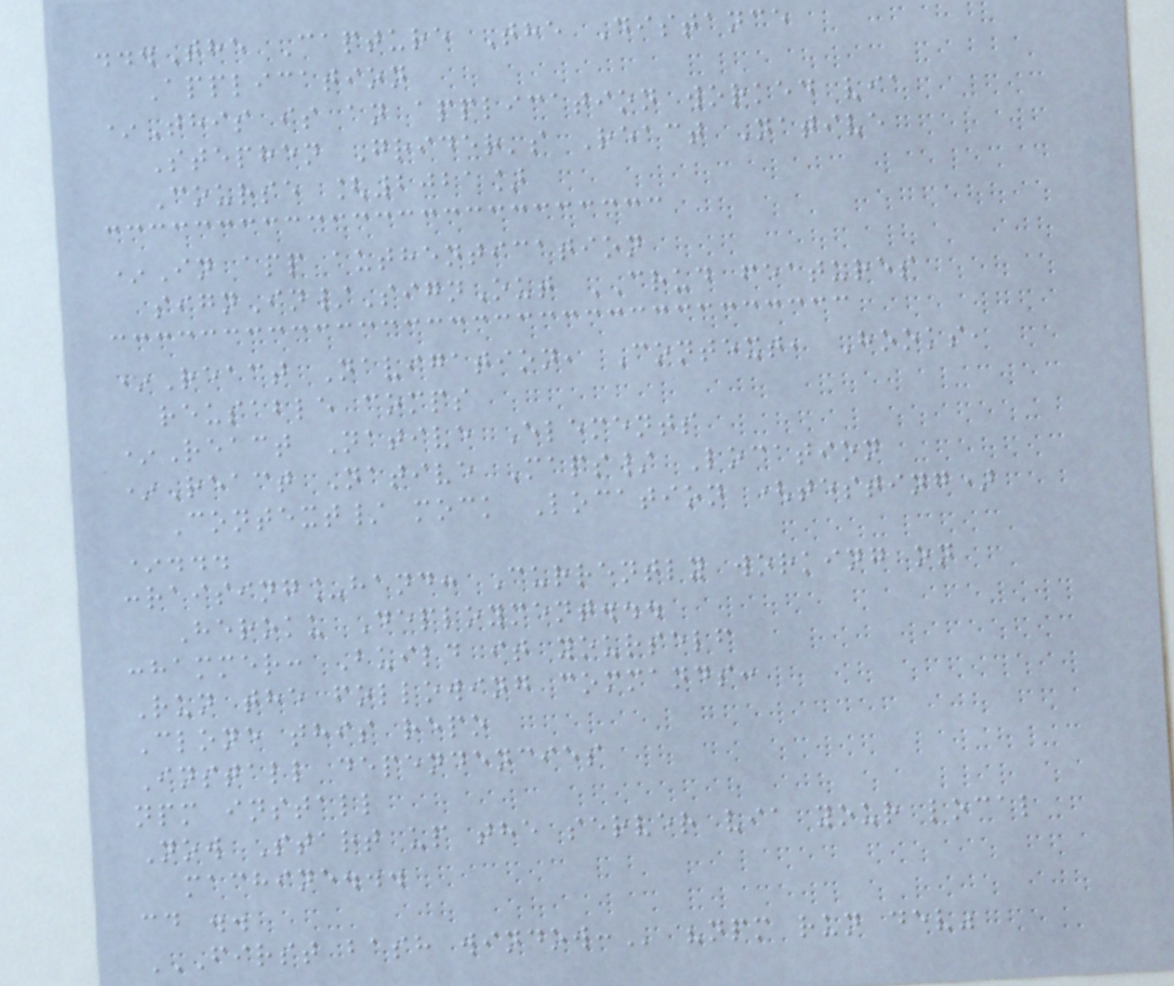...The Capture The Distance
Application
*This is an application worked via
Stephen Grider's React Native
Course [2021]
*In app authentication
signIn/SignOut CRUD features
*React Navigation, Context, Hooks,
reusable comps
*React Native Elements
*React Native Maps/ Location
Context/ mock Location (testing)
*...
:raising_hand: Currently working on
Heroku Deployment...
:hammer: Build it yourself
Run the following commands:
Clone this repo
Install dependencies
npm install
Now Start up the server via your local
machine...
cd ..
FIRST BASH WINDOW: "npm run dev"
